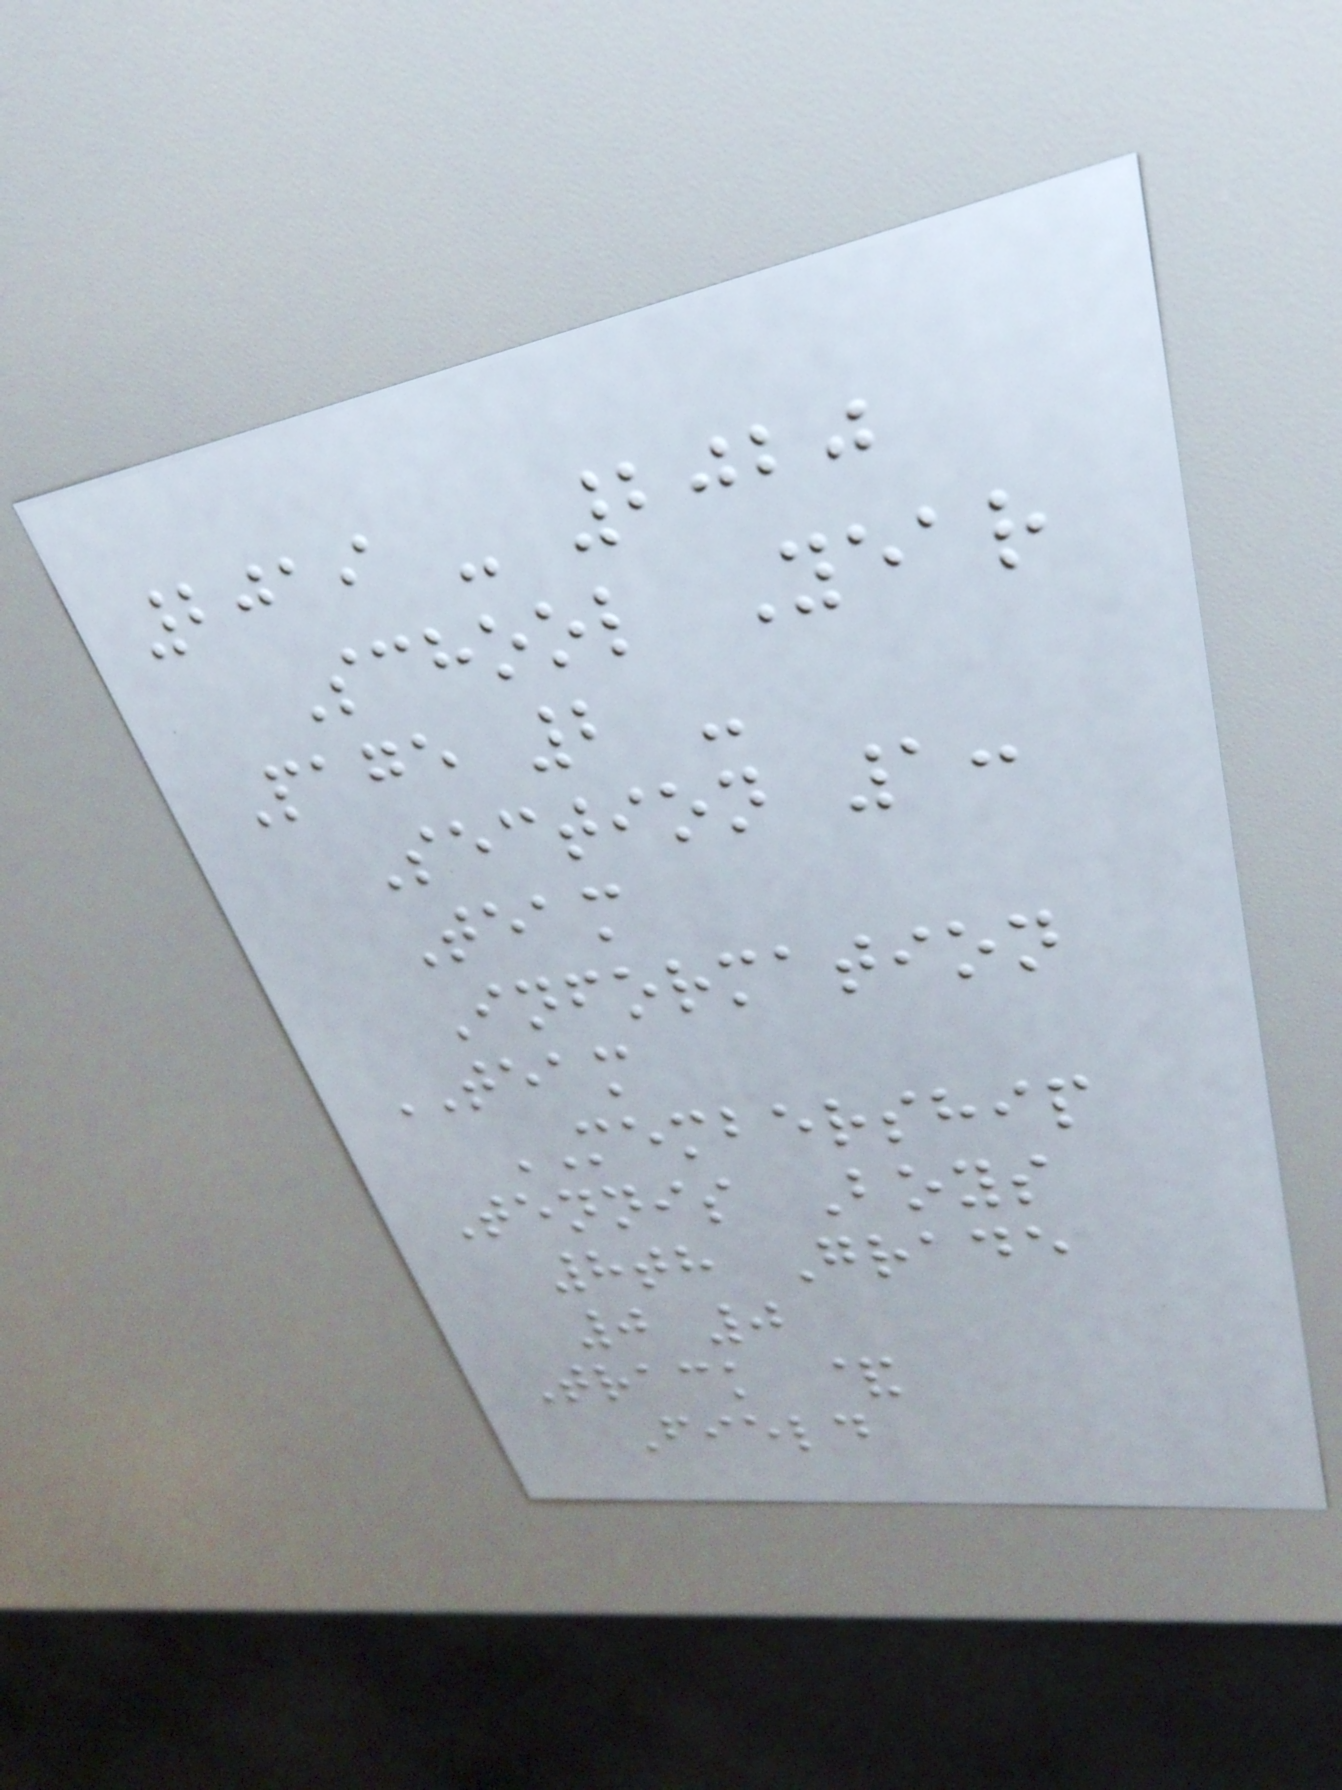2019 - 2020
School Year
Page 2 -
Section 1:
Team
Information
TEAM
MEMBERSHIP
Tennis Boys
8th Grade
0 0
Track &
Field
